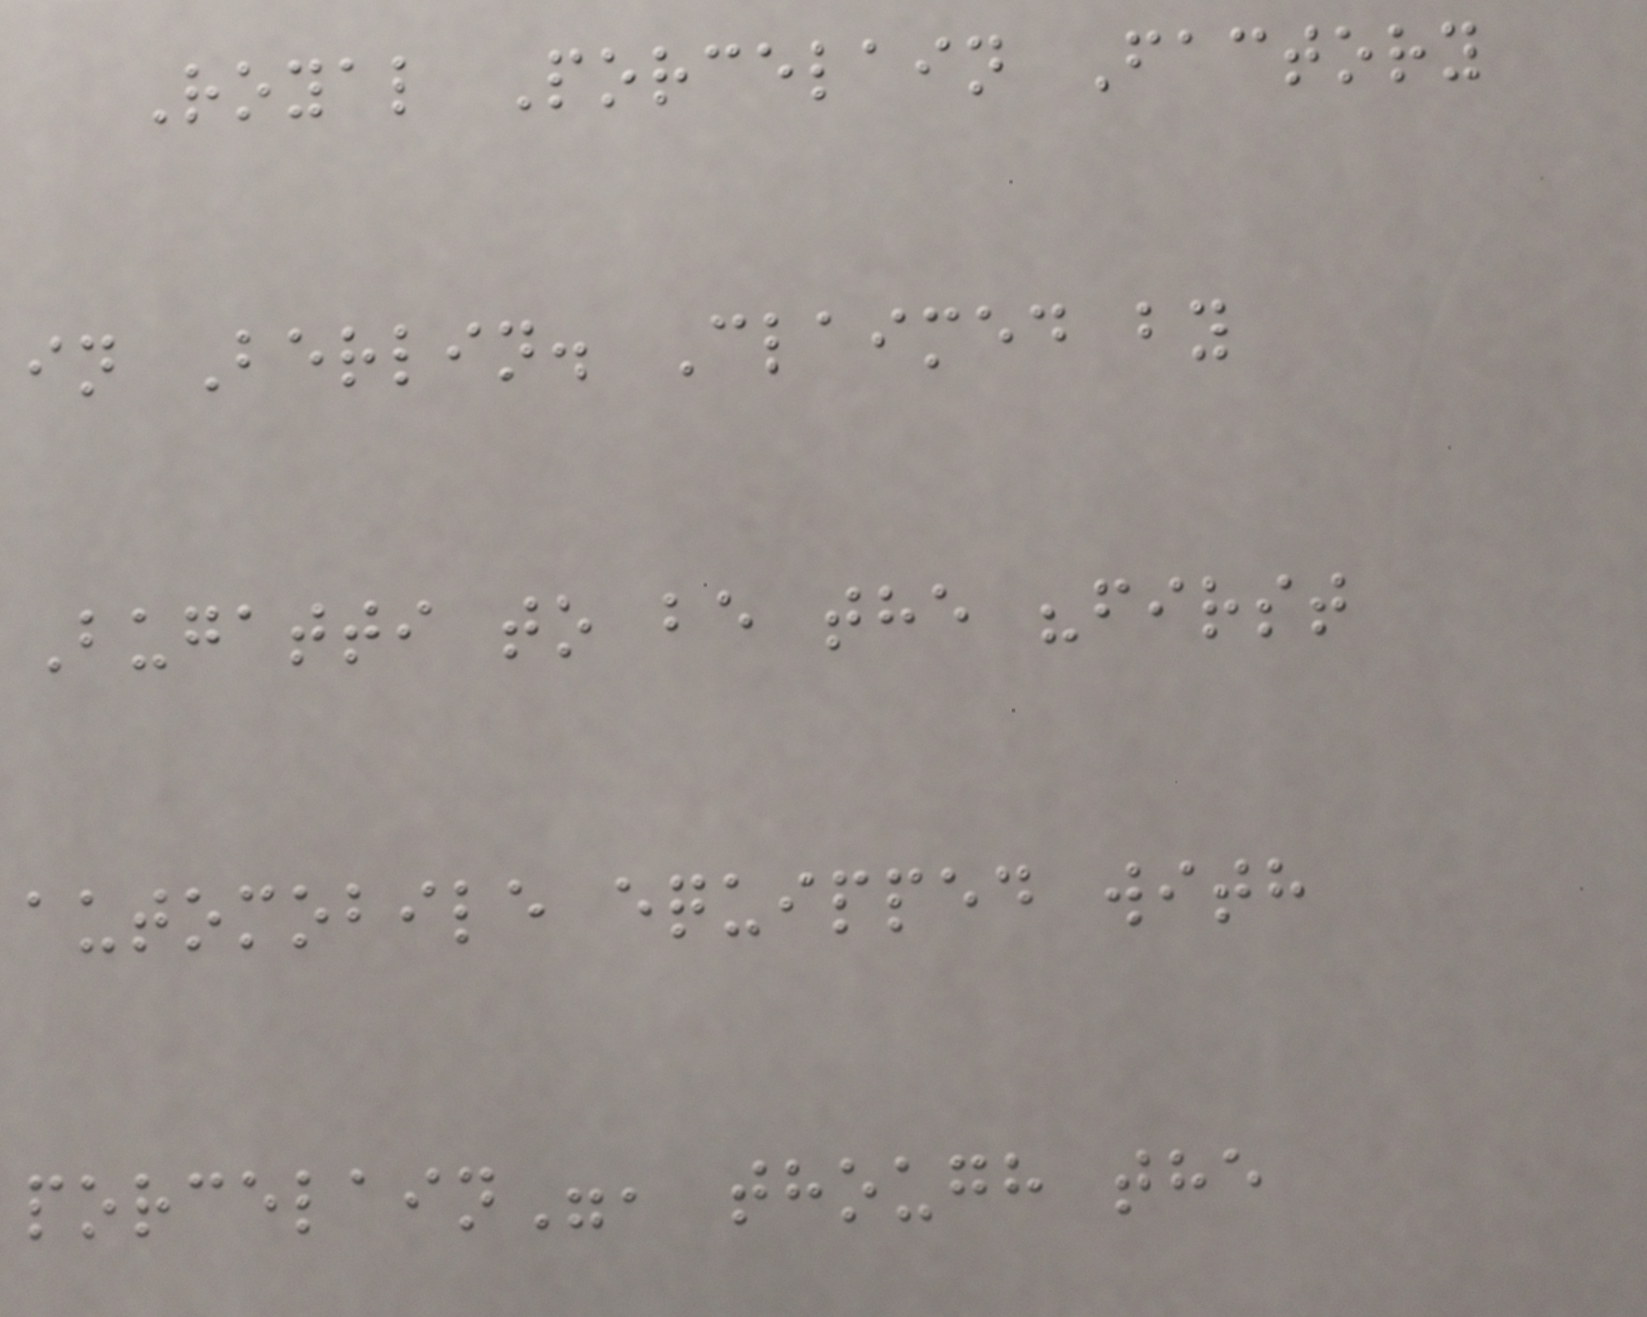Royal Porcelain Factory
in Berlin. Claimed by
Bugatti to be the "first
automobile equipped with
porcelain", though the
